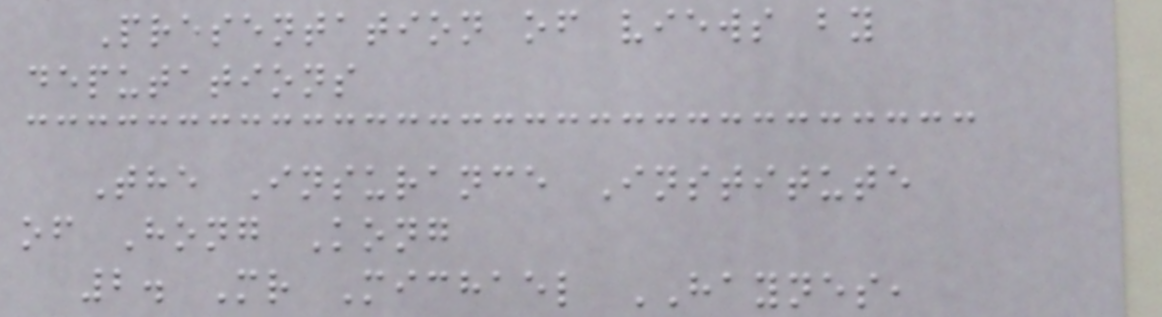Presentation of views by
deputations
The Insurance Institute
of Hong Kong
2. Mr Michael HAYNES,
